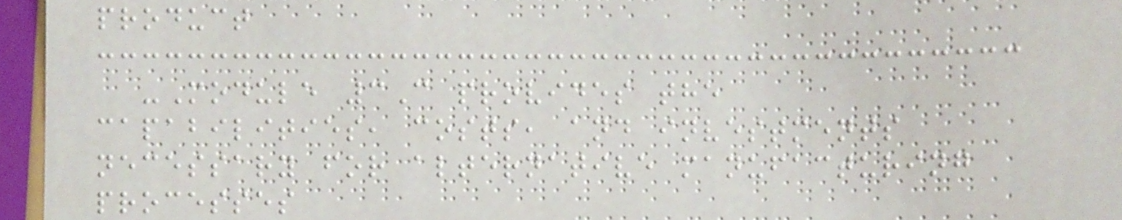product
-Module 3C provides the
capabilities, costs, and investments
necessary for alternative manufacturing
processes
